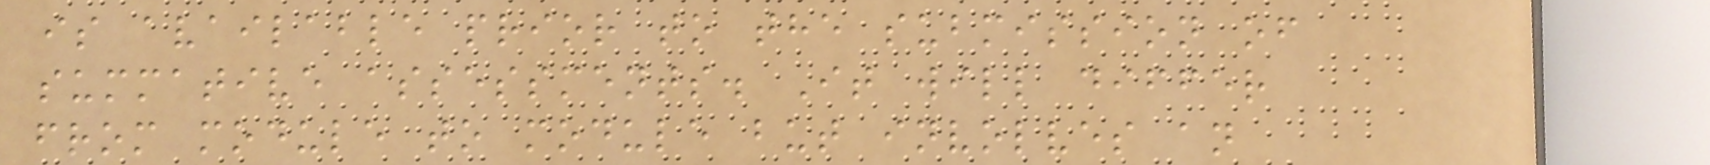is available prior to the submission of
summative assessments. It will differ
from module to module but involves an
